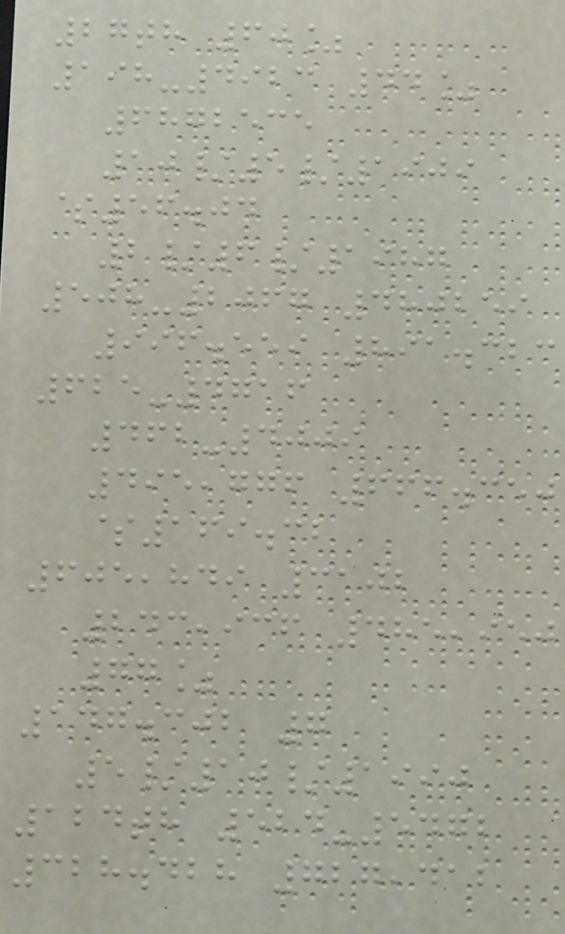27th 60%
198-4923 44%
6872535
10/5/1909
$56.04
2/6/1987
508-2067 480259
996.559 891.323
625-4716
462-4009
495,776 666.350
$169.32
605,849 3102
243,936 485,950
77%
147.302 7
5/10/1990
124th 524-5472
328.428 727,412
